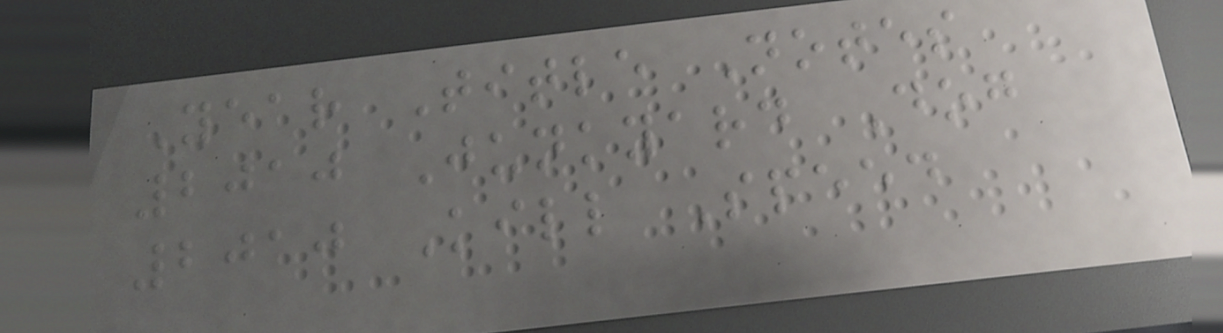Year Title Notes
2010 Junkyard Dog
2010 Kill Speed
